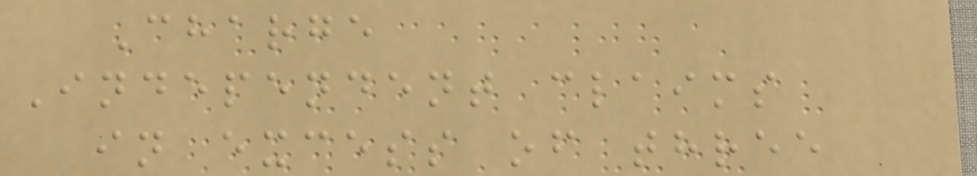Charge
Independent claims
in excess of three
